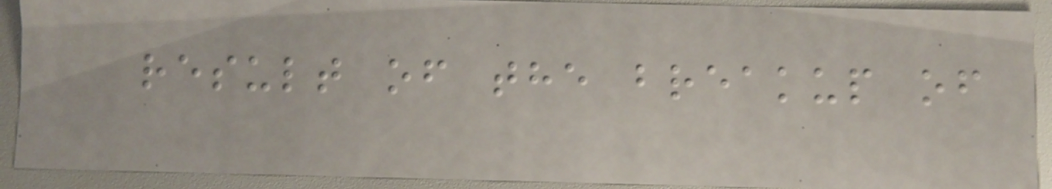result of the breakup of
